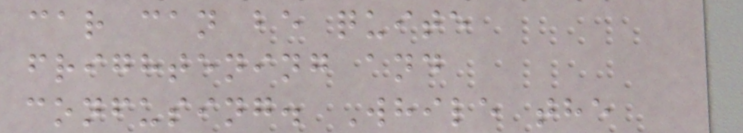car can be quite
frightening and
confusing. While the
